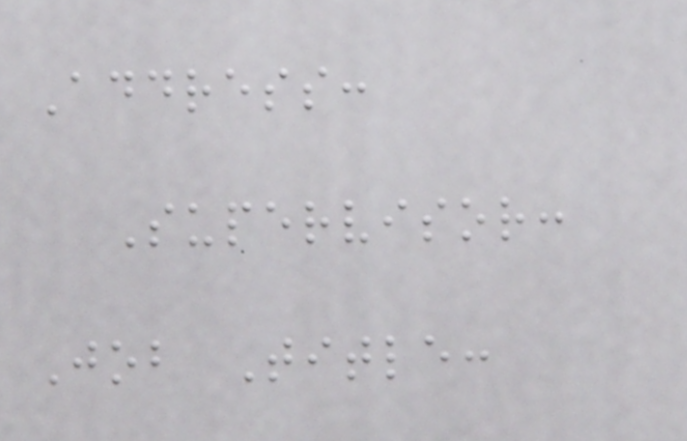Address:
Supervisor:
Job Title:
